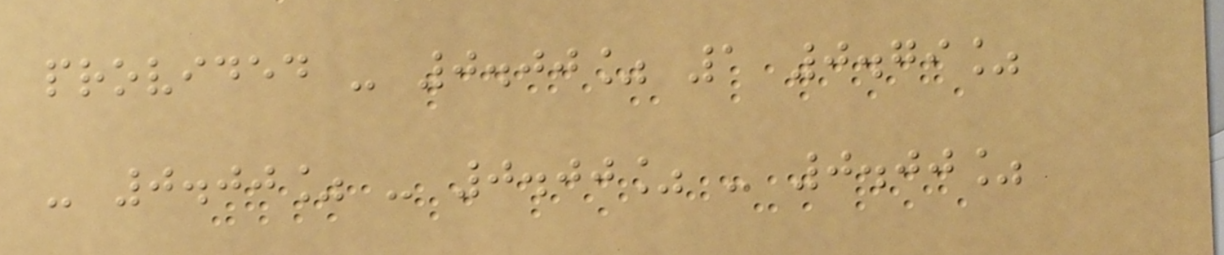provided - 0.00% 1 0.79%
- 0.00% - 0.00% - 0.00%
